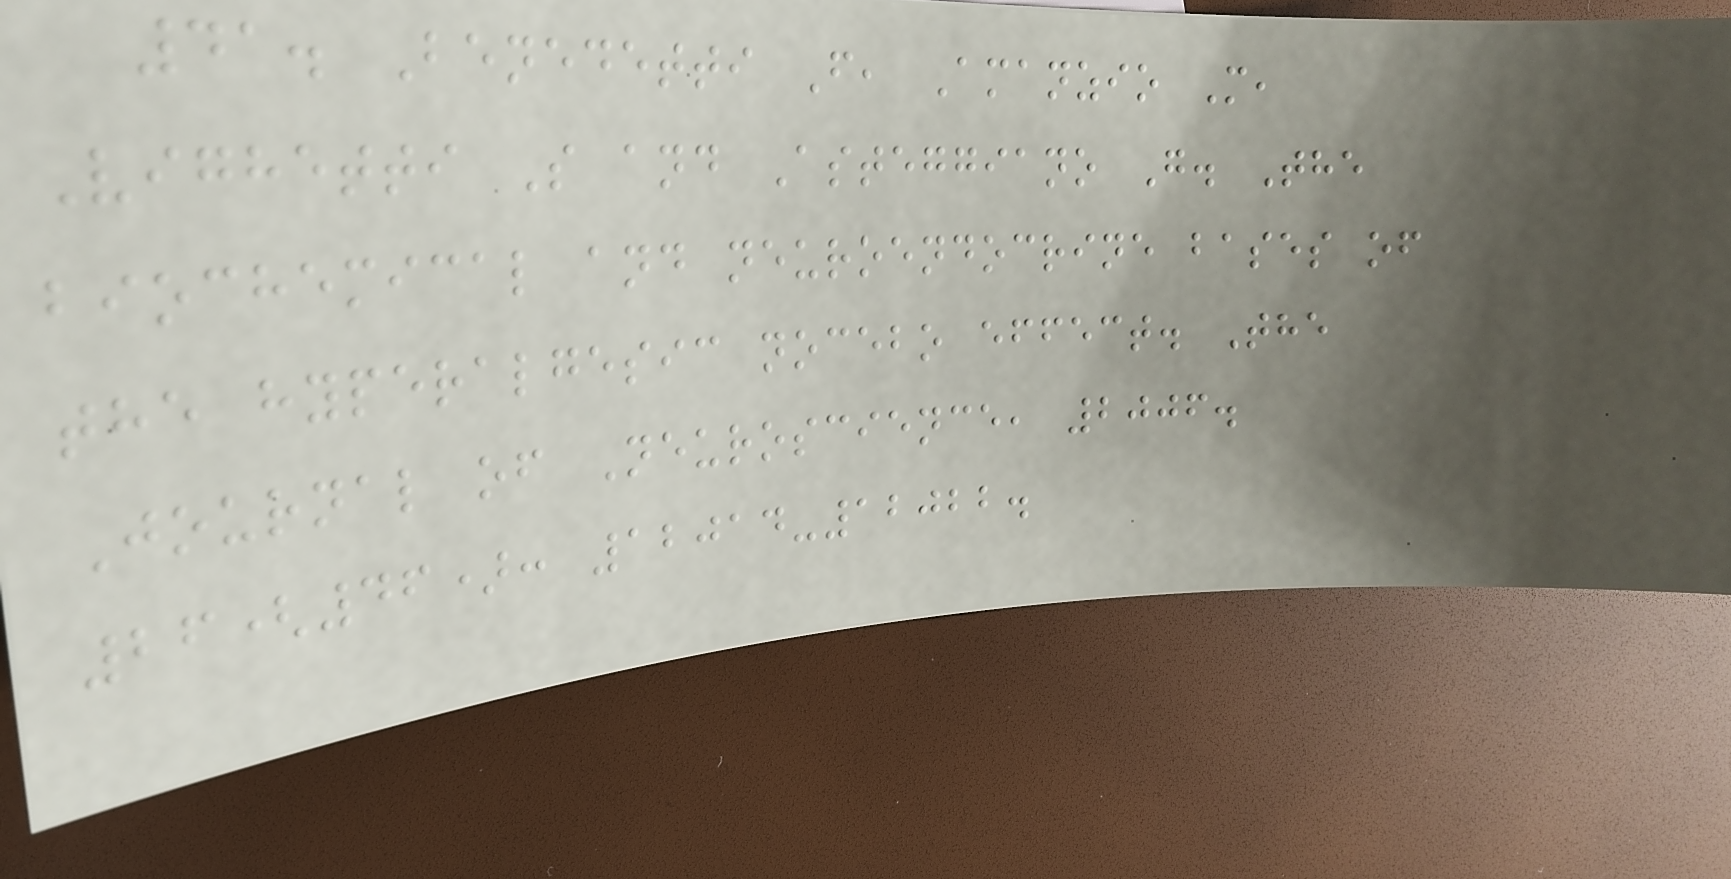41. Benedetti F, Amanzio M,
Vighetti S and Asteggiano G. The
biochemical and neuroendocrine bases of
the hyperalgesic nocebo effect. The
Journal of Neuroscience, 2006.
26(46): 12014-12022.
